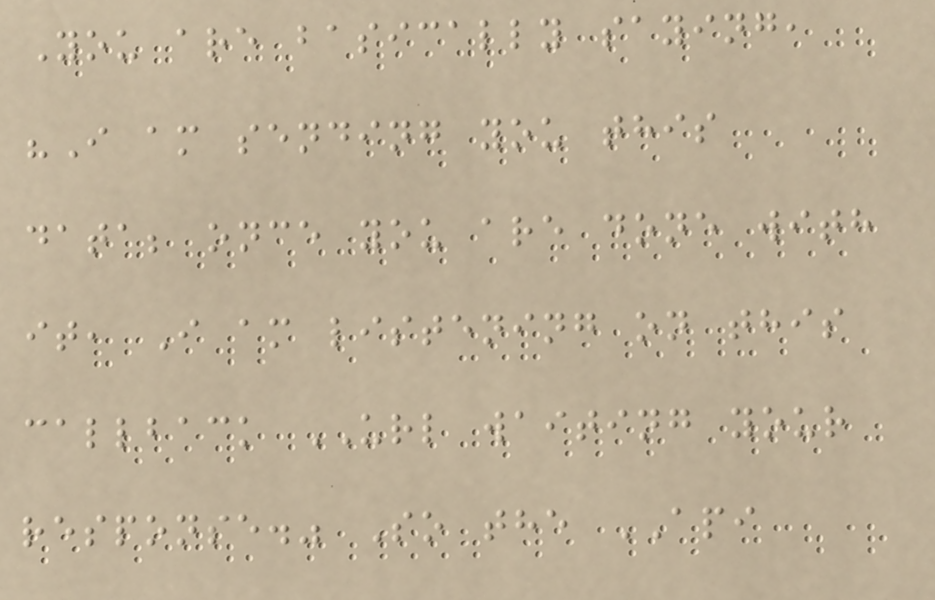You are basically saying,
"I am sending you this
data; once you are done with
it, I am listening on this
callback URL waiting your
response." So the API
